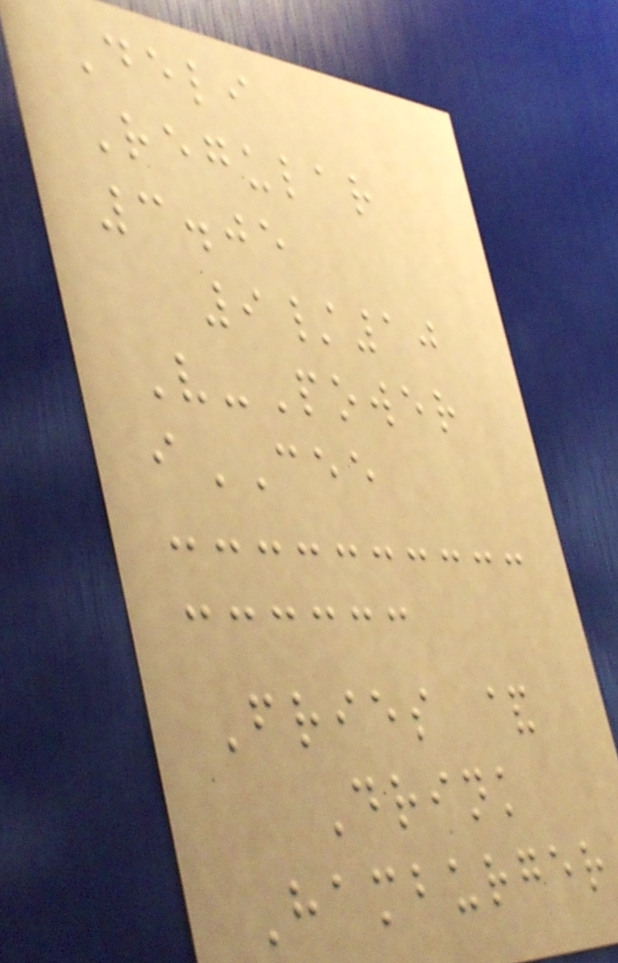Deli
Regular
3.05
9/10
V-Power
iCEE
Fries &
Drink
Hamburger
